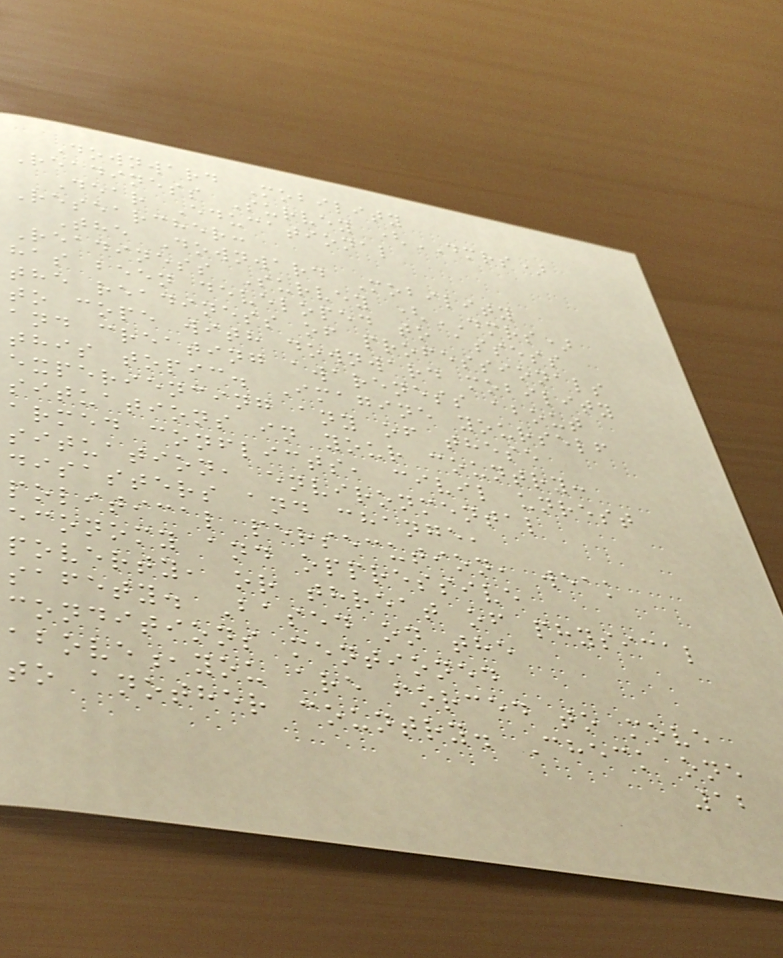Downward Mobility
Readiness Survey (DMRS)
Dear Educational
Researcher:
The Downward Mobility
Readiness Survey (DMRS)
has been developed to assess
the readiness of professionals
to cope with downward mobility
and creating awareness about
this topic. Imagine yourself
experiencing any of these
situations in your country:
armed conflicts, civil unrest
situation, environmental
disasters and change,
political persecution, weak
economy and oppressive
poverty, or threat of physical
safety. Based on the
conditions mentioned
above,you are forced to move
to another country. Check one
12
